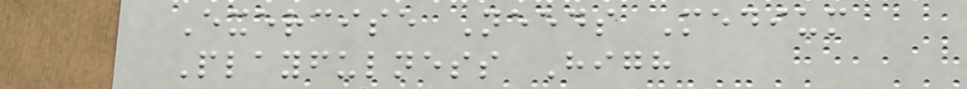Exercise Needs Medium
Playfulness High
